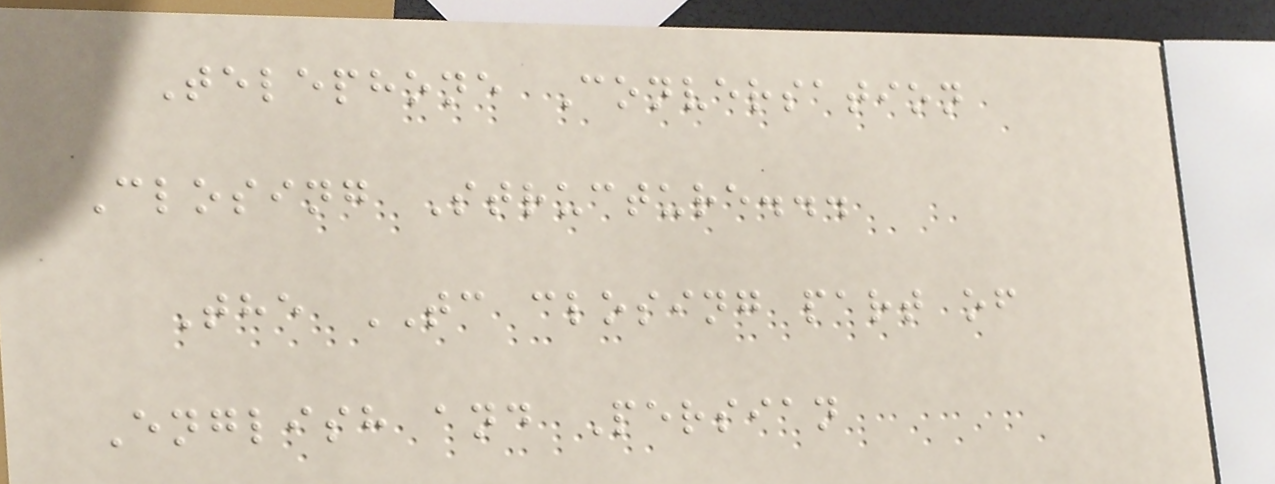Telephone Conversation
Closing Structure...
The TC closing part of
English and Persian
